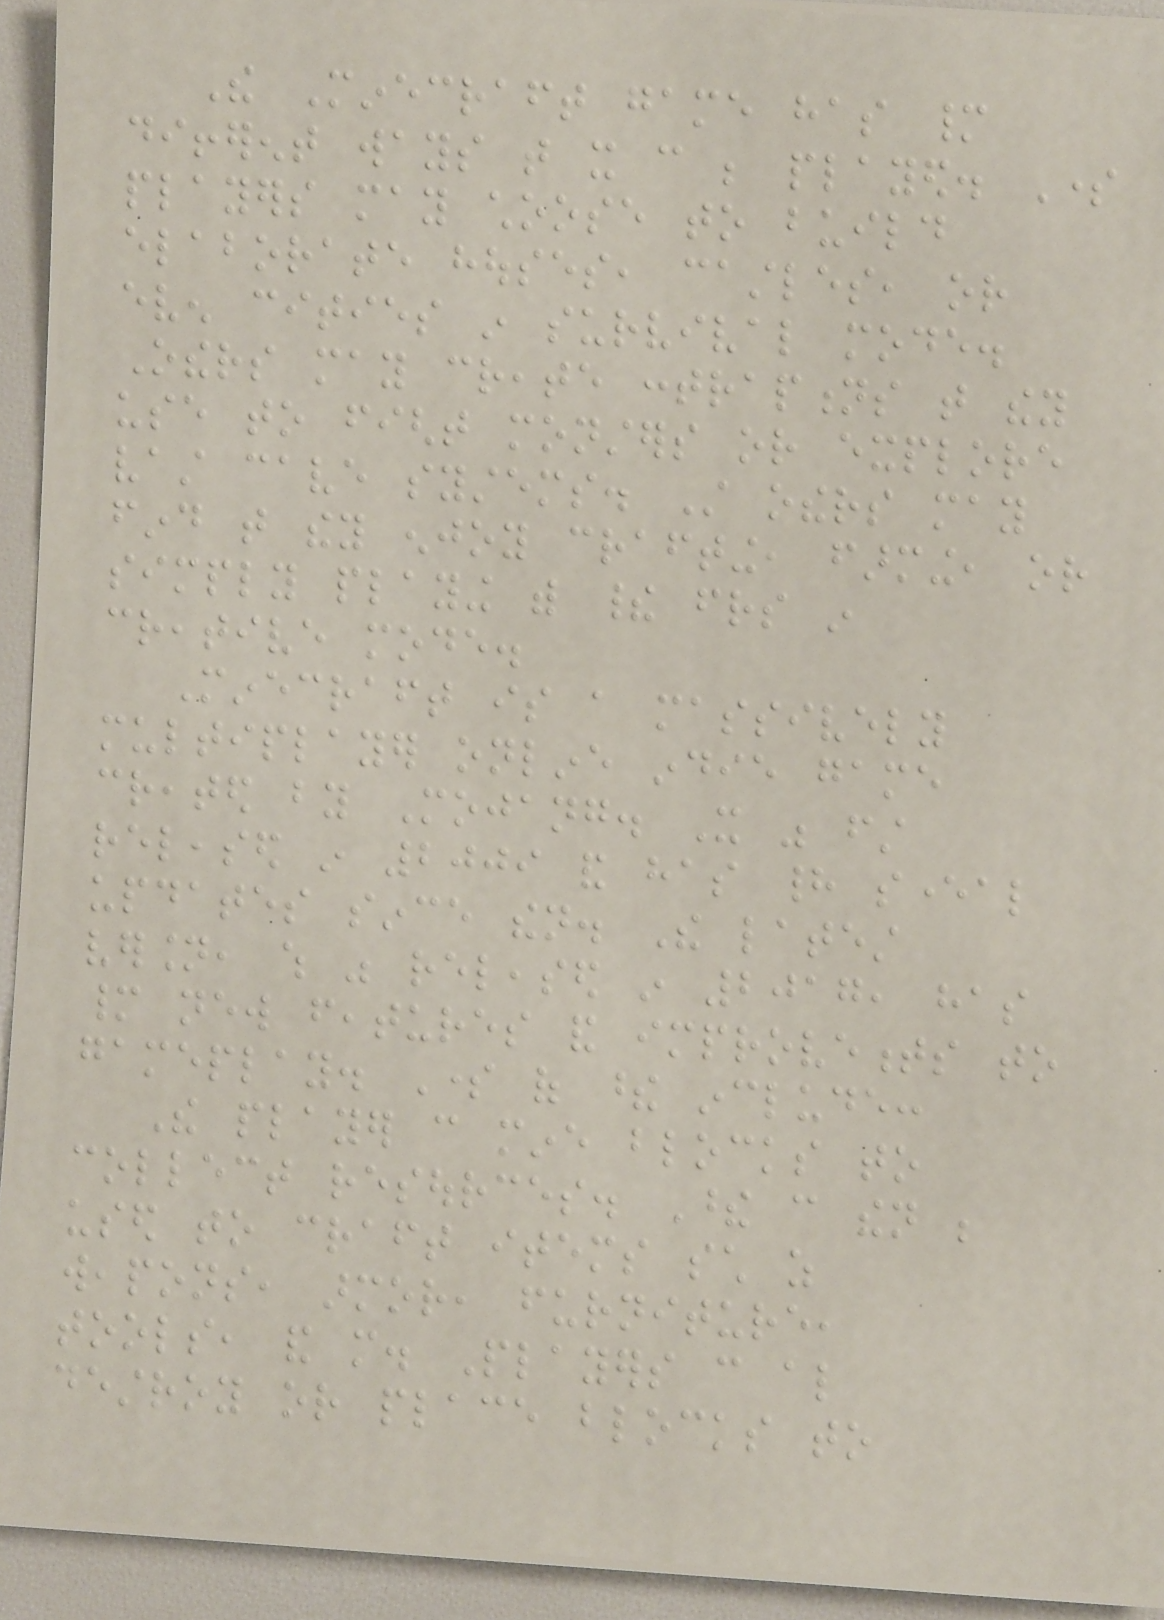The Minecraft game has many
different ways that it can be played. Some
players may choose to build
elaborate houses, castles, or
even cities in survival mode.
Others may create contraptions that they
use to fight monsters or explore
vast cave systems. Still others may
find that they enjoy crafting, farming, or
simply playing with their friends in
creative mode.
Minecraft is a massively
multiplayer online indie game
created by Mojang. It was first
released in 2009 and has had several
updates since then. The latest
version, which was released in 2017, has
many new features and improvements to
gameplay. Some of these include:
The player can mine blocks to
collect resources. These can then be
used to craft items such as
weapons, armor, furniture,
tools, and more. Players can also
destroy or place blocks to
